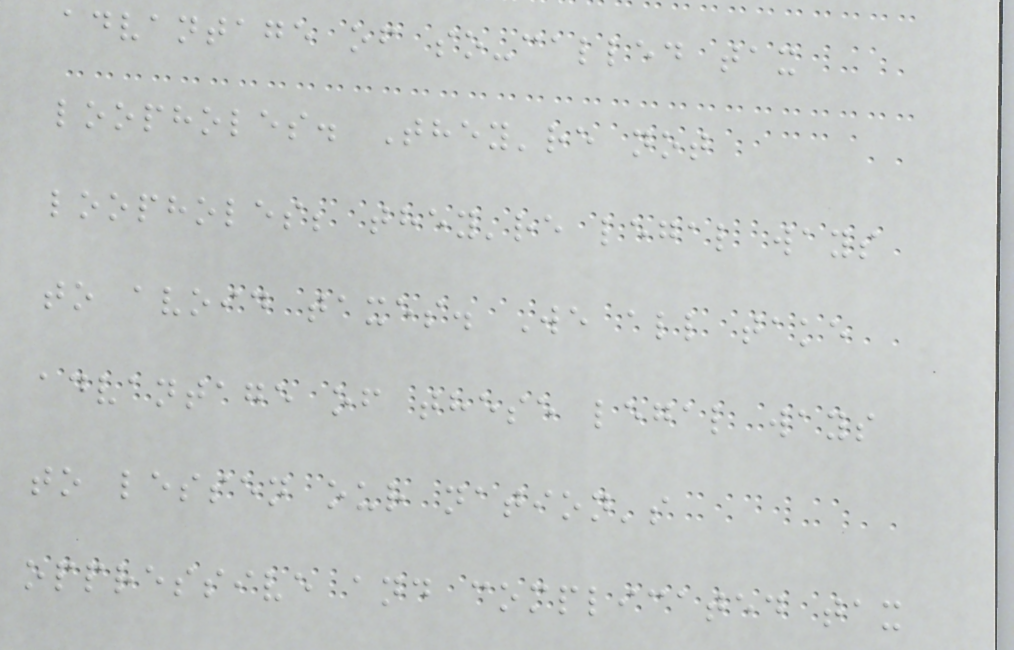advantage of so-called tax
loopholes. They're not
loopholes; they're legal ways
to avoid taxes. We all take
advantage of these legal ways
to lessen our nation's
oppressive and complicated tax
